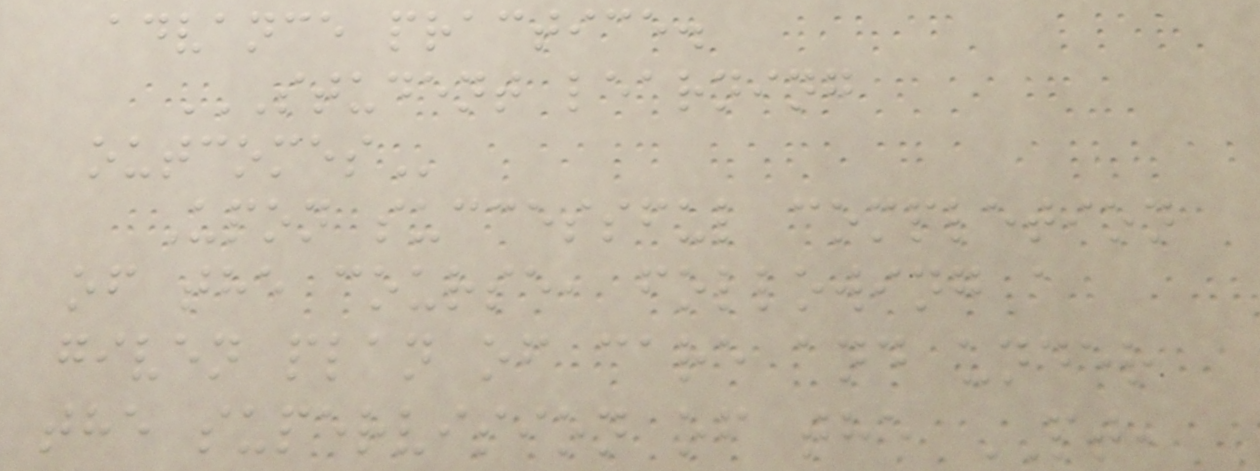advance practice.
STUDENT LEARNING
OUTCOMES
Upon successful completion
of the course, following a
given plan of care and under
the supervision of the PT,
